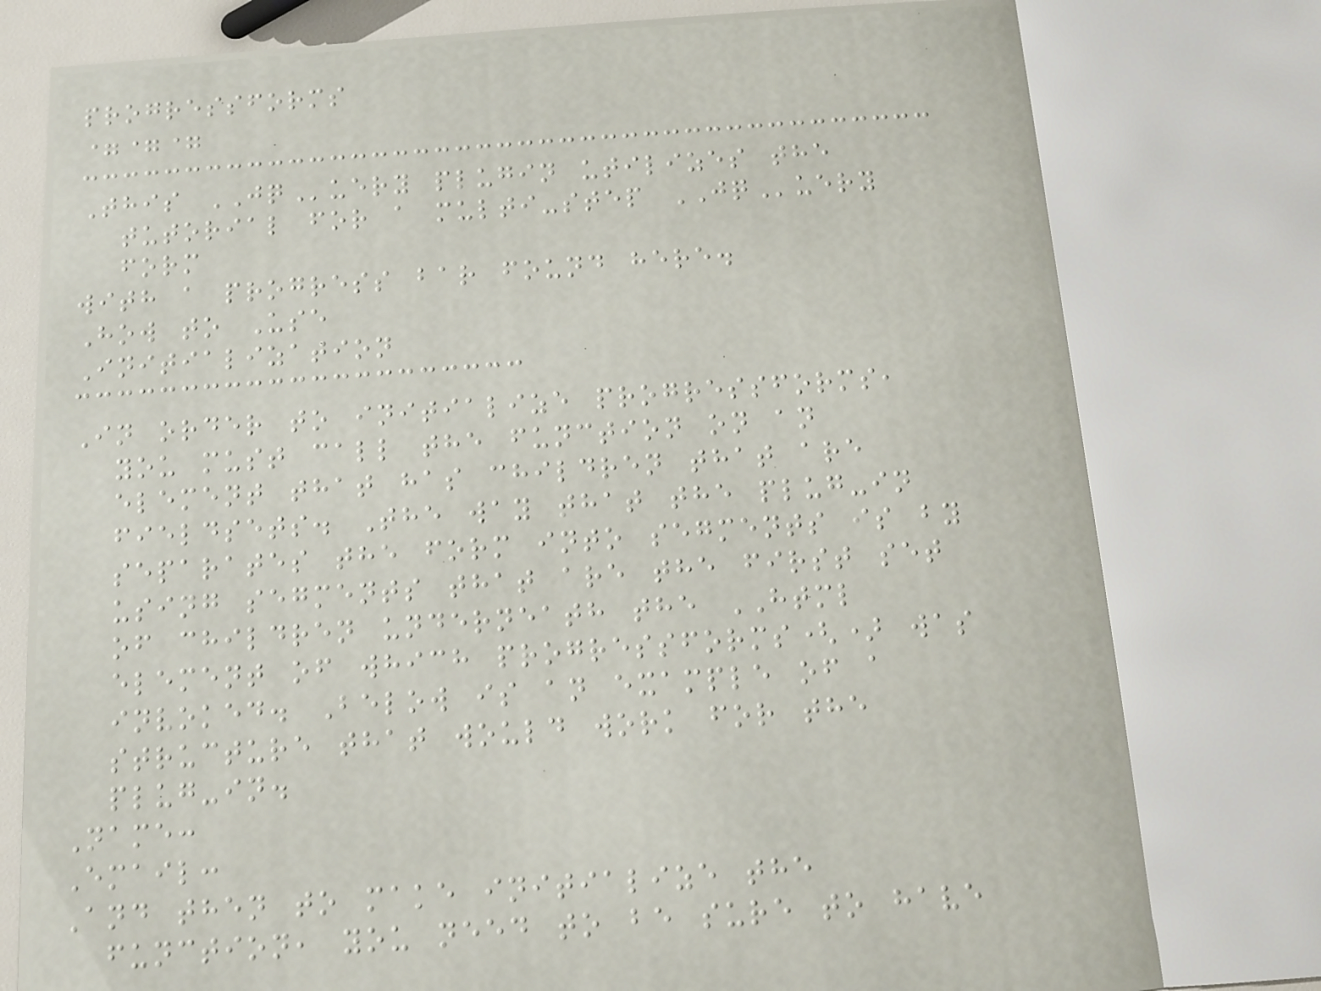progressforms
===
This JQuery plugin utilizes the
tutorial for a multi-step JQuery
form
with a progress bar found here.
How to Use
Initialization
In order to initialize progressforms,
you must call the function on an
element that has children that are
fieldsets. The way that the plug-in
separates the form into segments is by
using segments that are the first set
of children underneath the HTML
element of which progressforms() was
invoked. Below is an example of a
structure that would work for the
plug-in.
Name:
Email:
And then to make initialize the
function, you need to be sure to have
